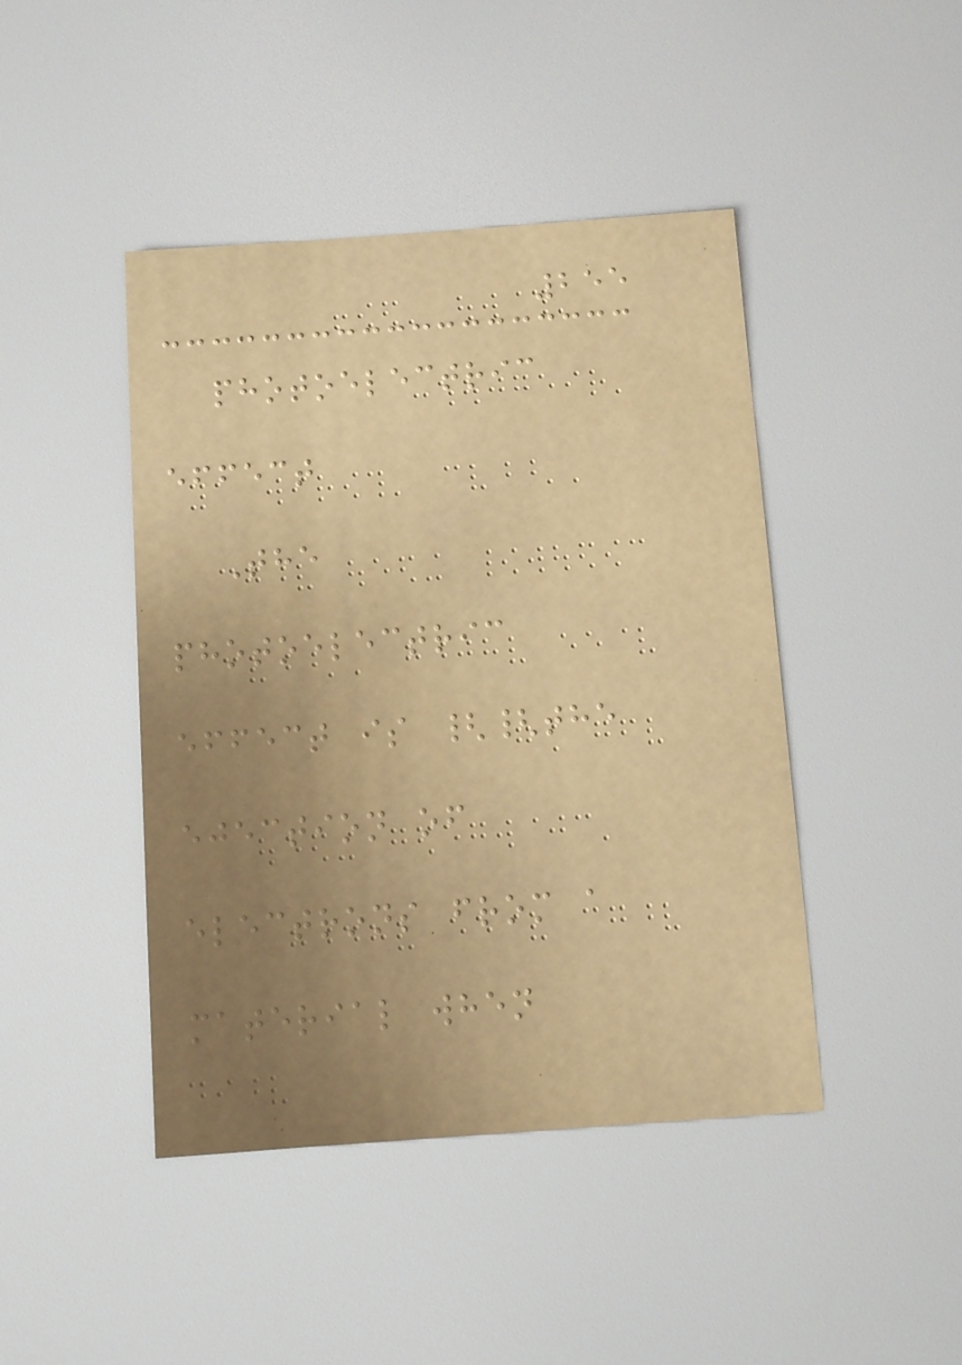255
photoelectric
effect
The
photoelectric
effect is {{the
ejection of
electrons from a
material when
